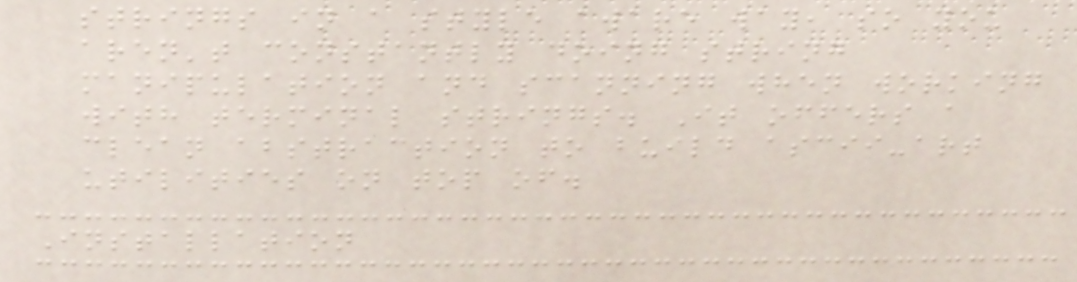strings in a style aware way, so you
aren't constantly doing string
manipulation and scanning when working
with terminal strings. It offers a
clean abstraction to build ascii-art
utilities on top of.
Installation
